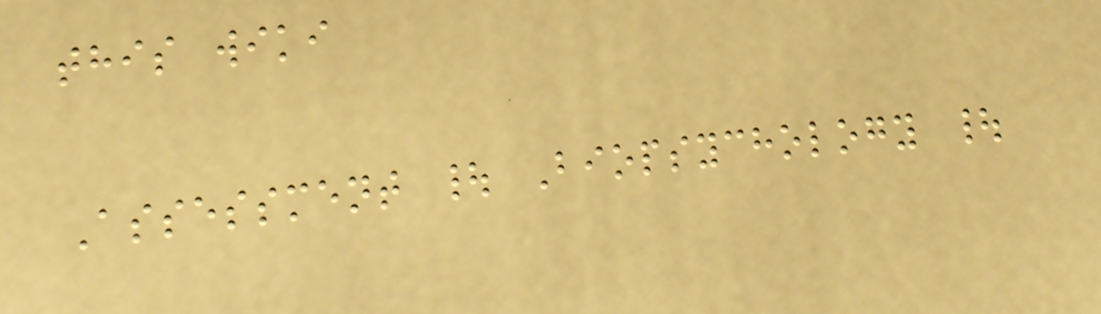this wiki
Assessment | Biopsychology |
